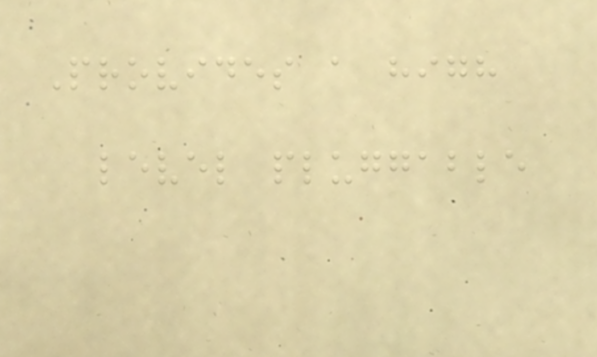Provides a high
level pluggable
